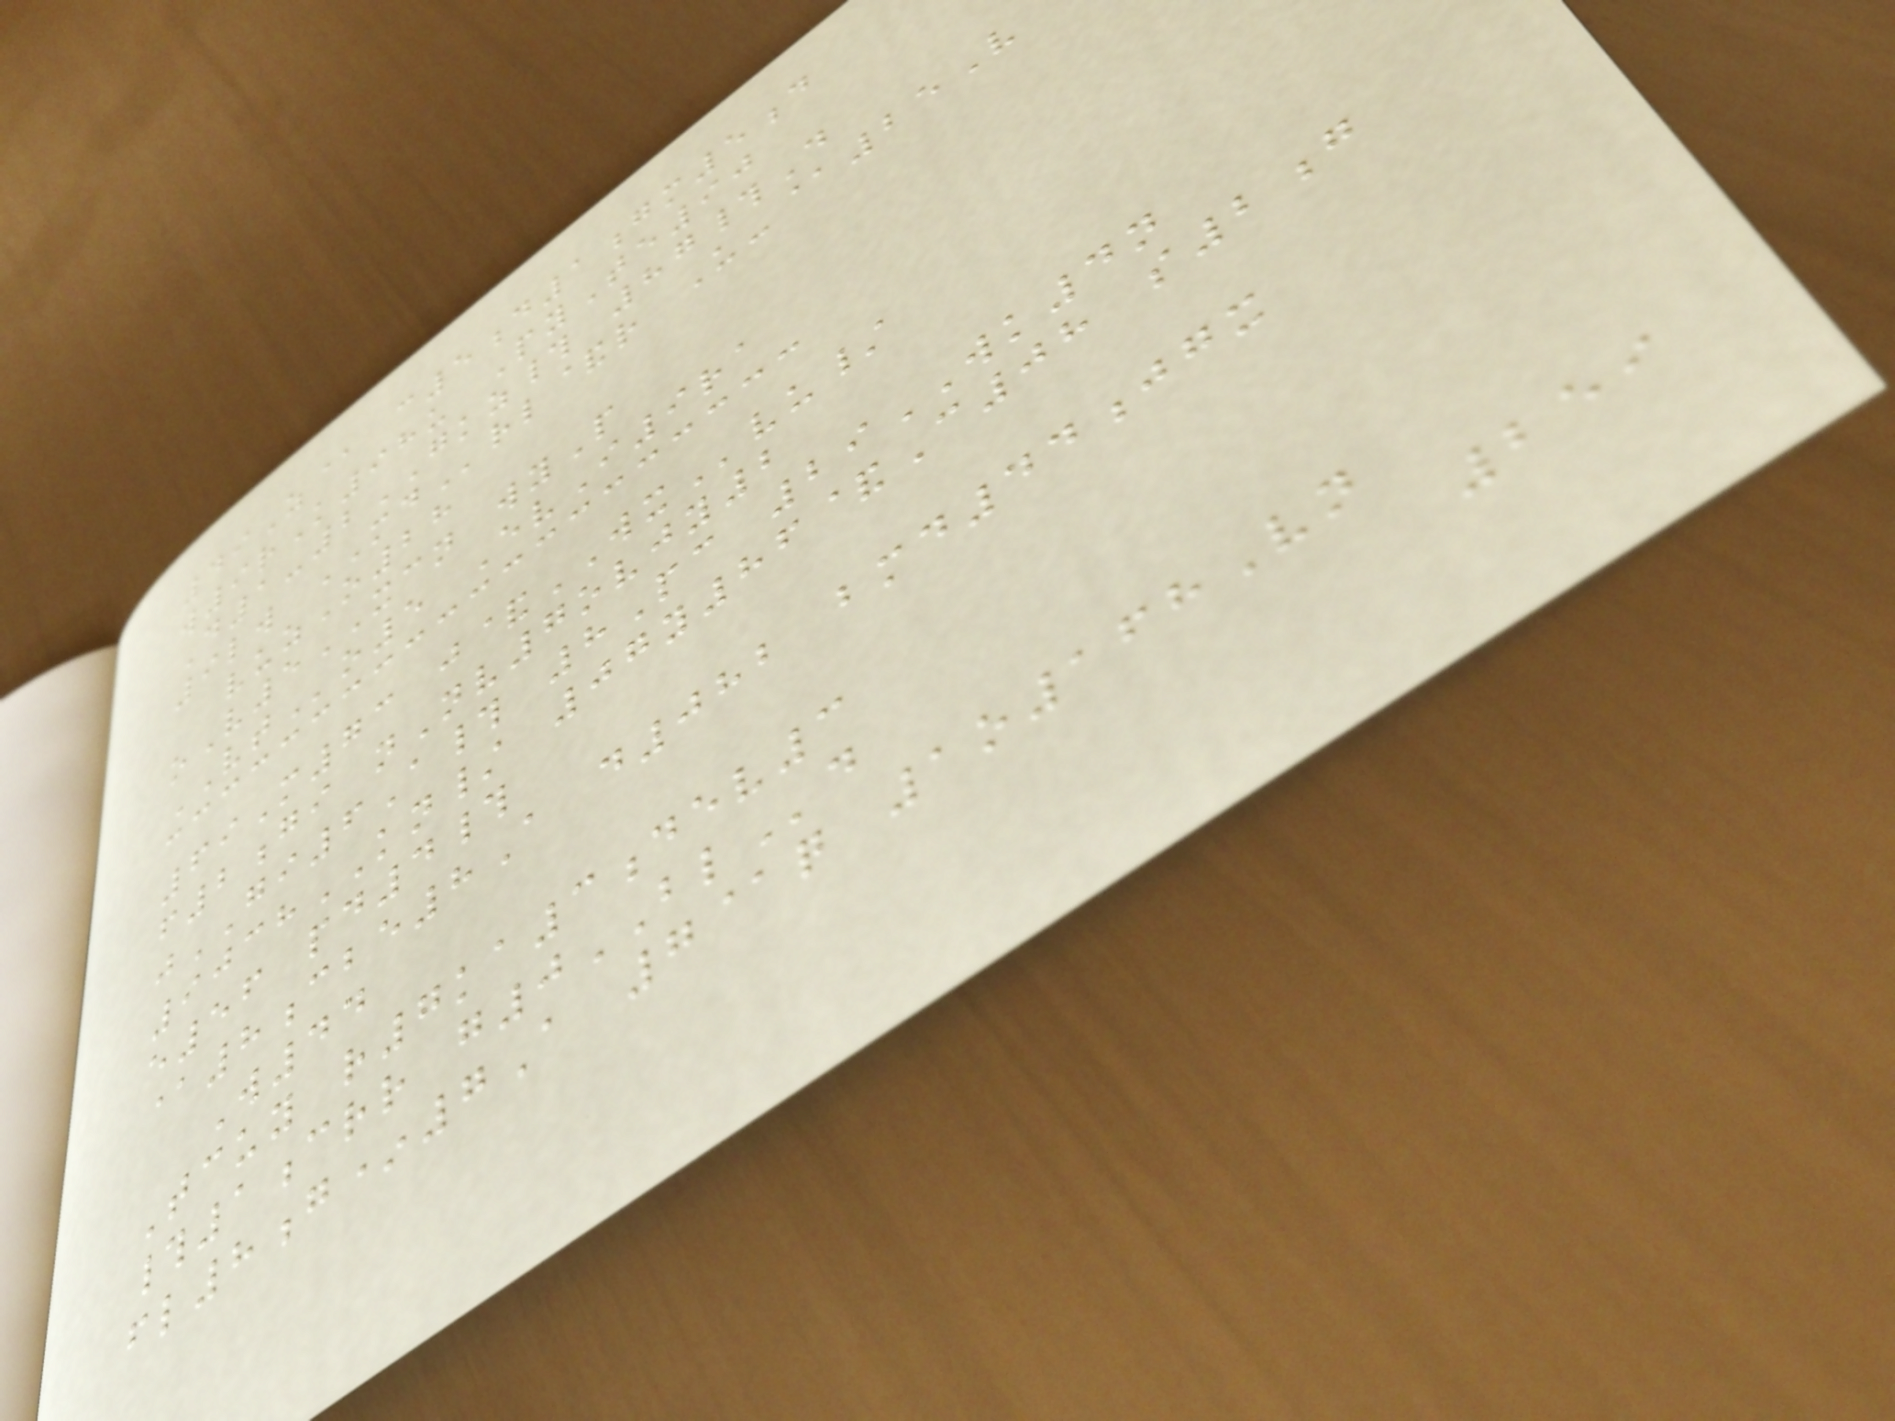49Z@ c5d1gm5d
w9rK98u PyTe90
D1-2GKZ# 87#D
9lw MDrl&r U-@25V
vuzO28
oV5XCN wyP
VTo5 EvI9ra
69M73 j&WXvu/
f2gi nNv7ovjy2
jGI6A# 8Pc 29WK4n
9038KN/ 07y86&C08 s2g
e56 pd4#
@8cbe8A d082 bmd44jgx
W44
Tcuy r7ka3dev3
#1crr g0BLd
fl8g*7A 7@q 1o168Vn
259
